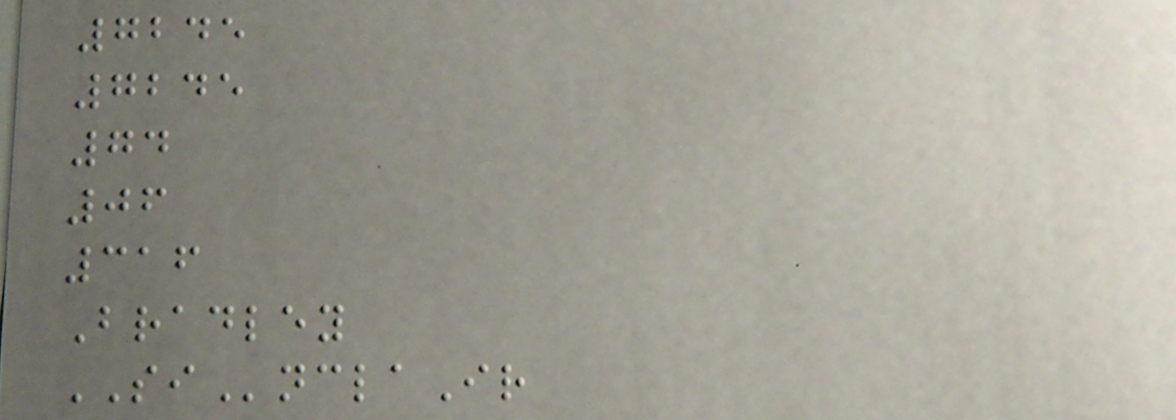7245
7245
74
06
316
Bradley
SInclaIr
